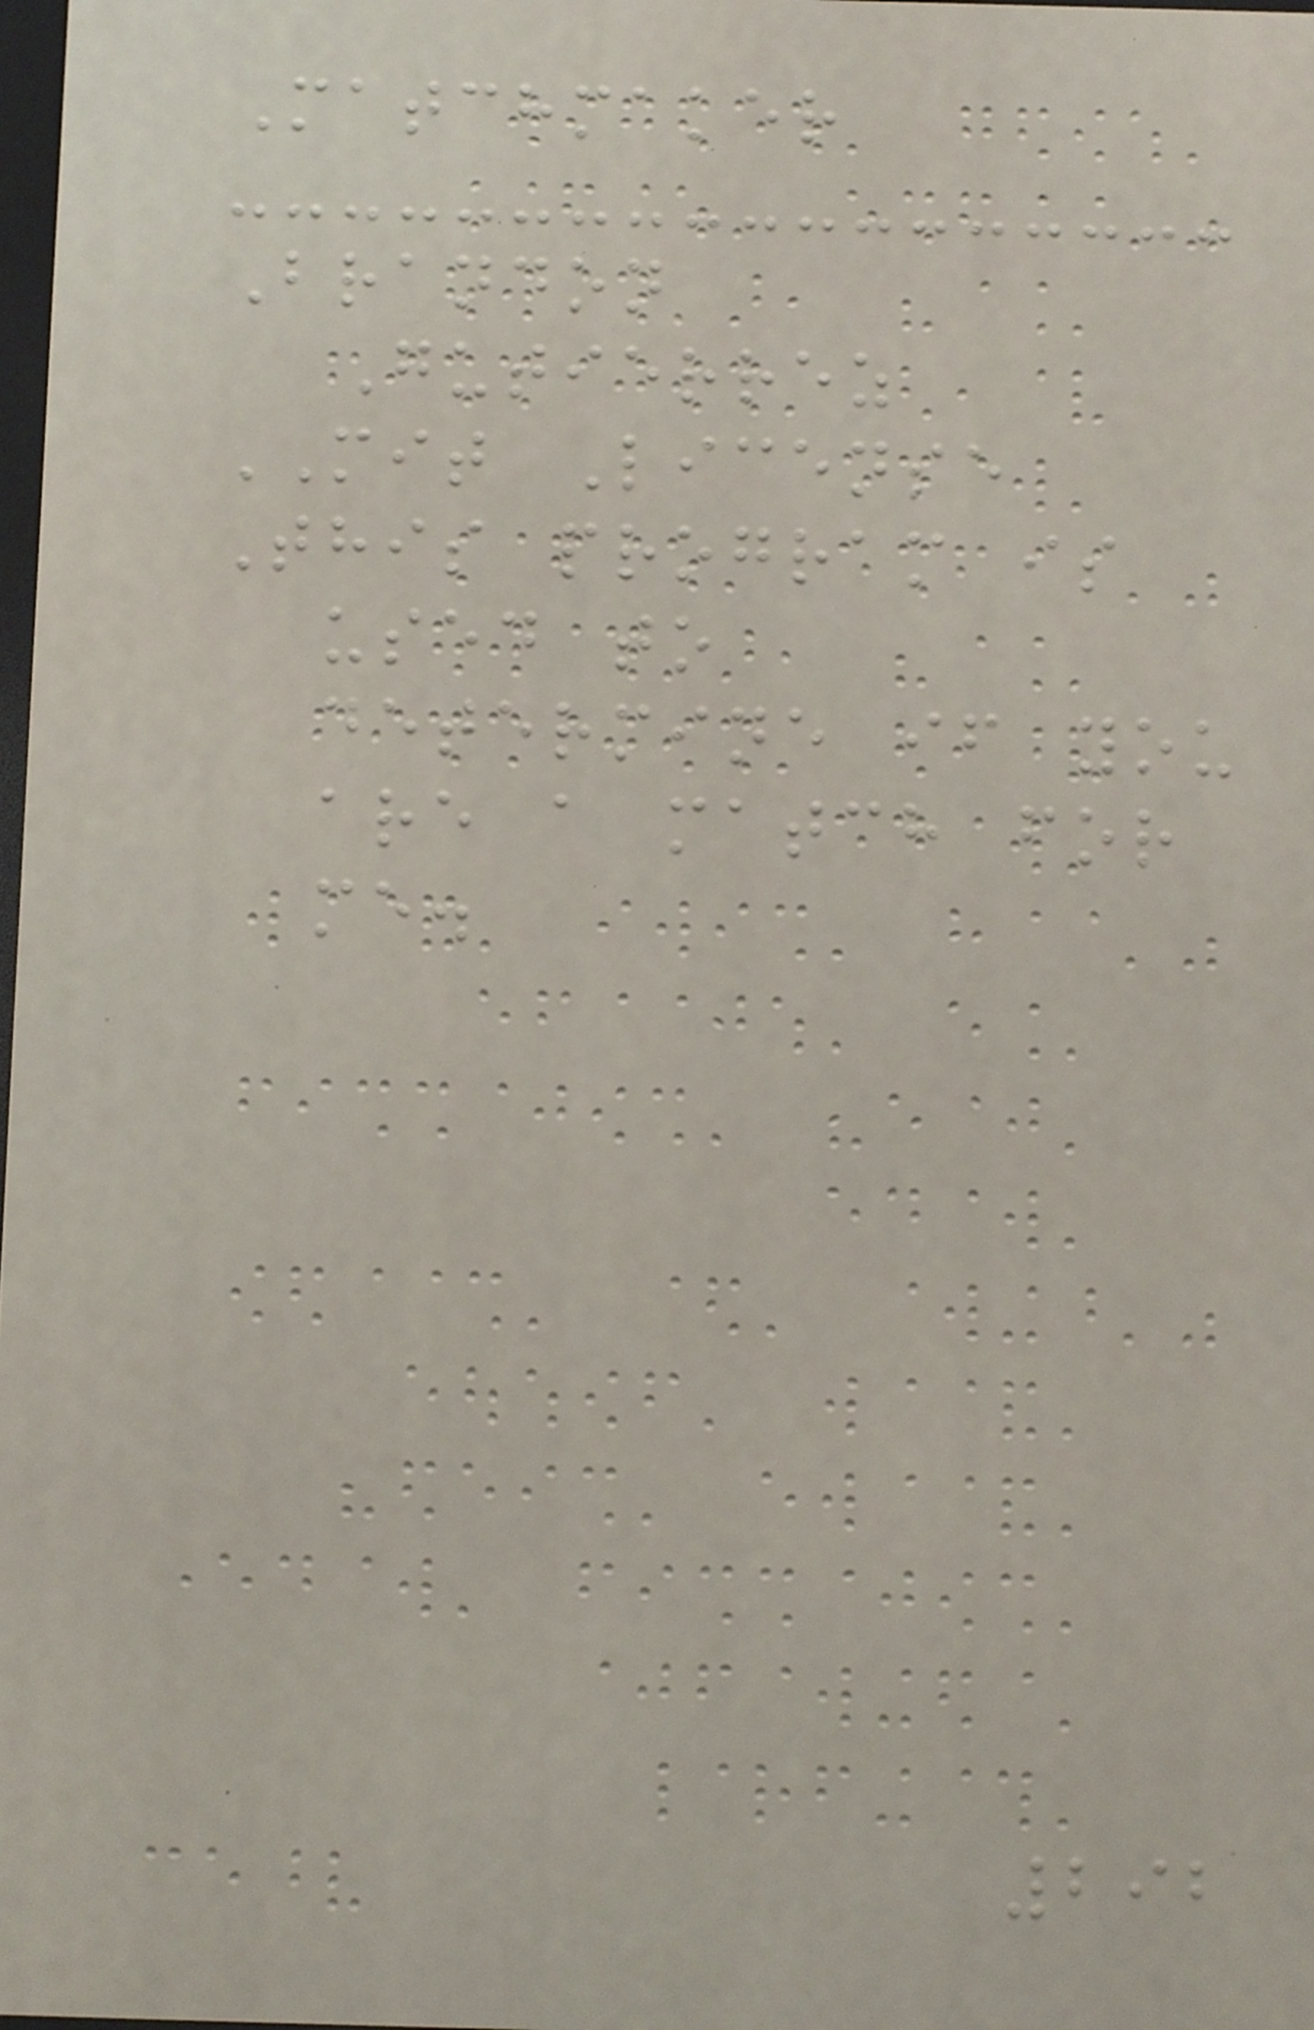Matchmaker
Brandon
Gutierrez
MIT License
This program is
used to
determine if you
are a match for
me.
292
